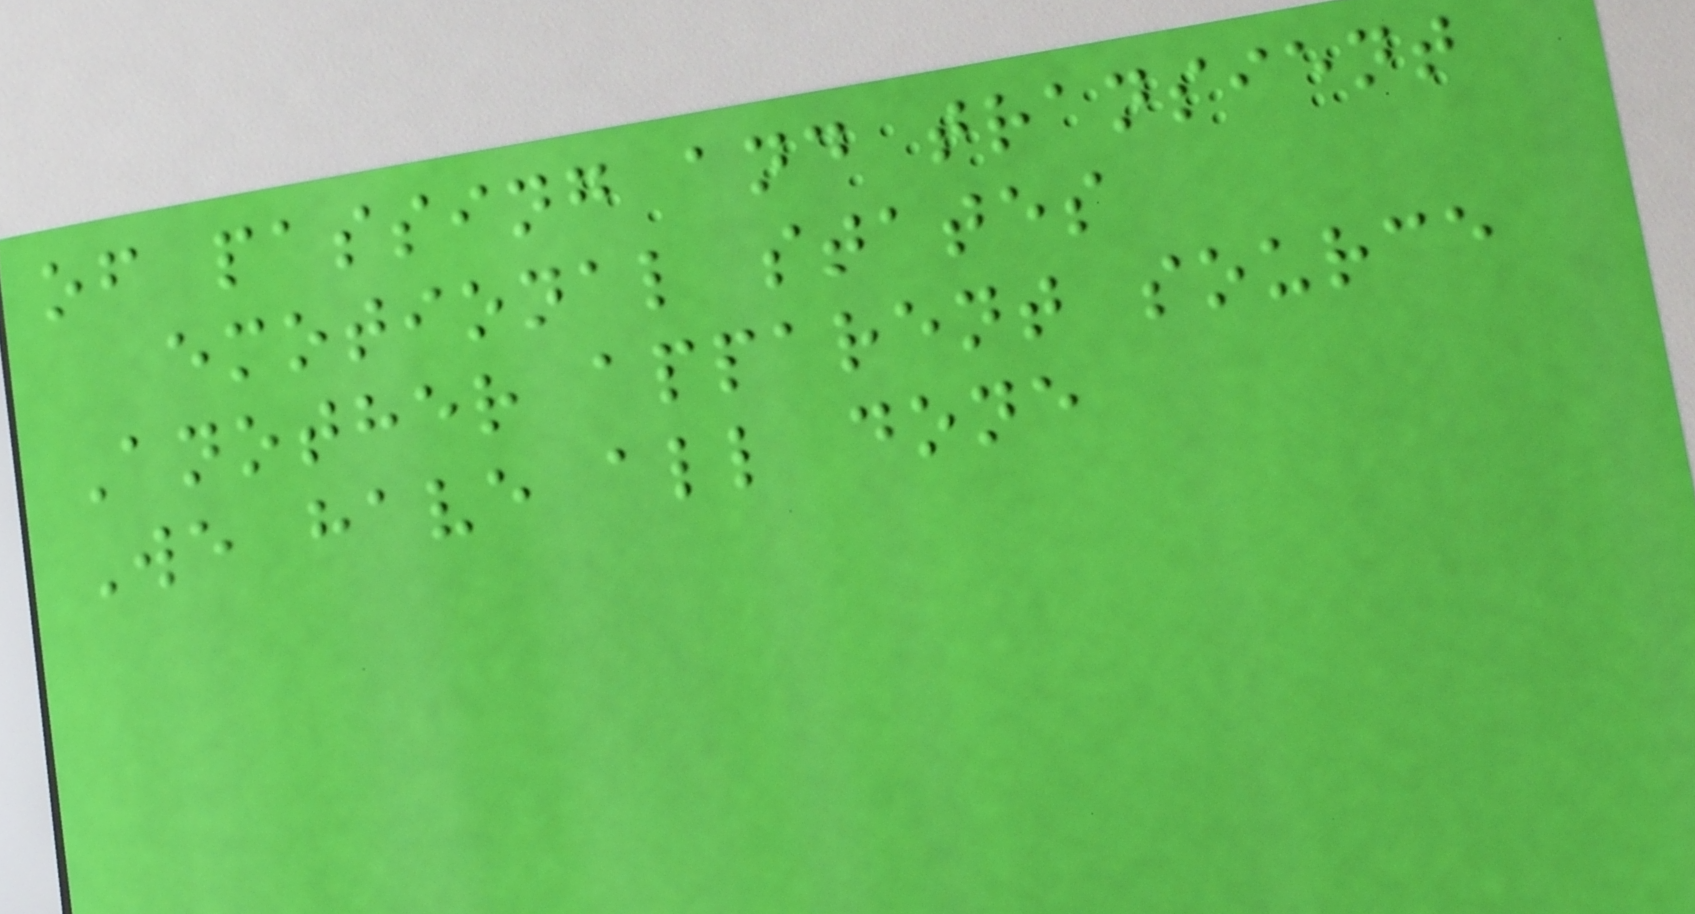of passing and transient
emotional states
Another apparent source
We have all done
